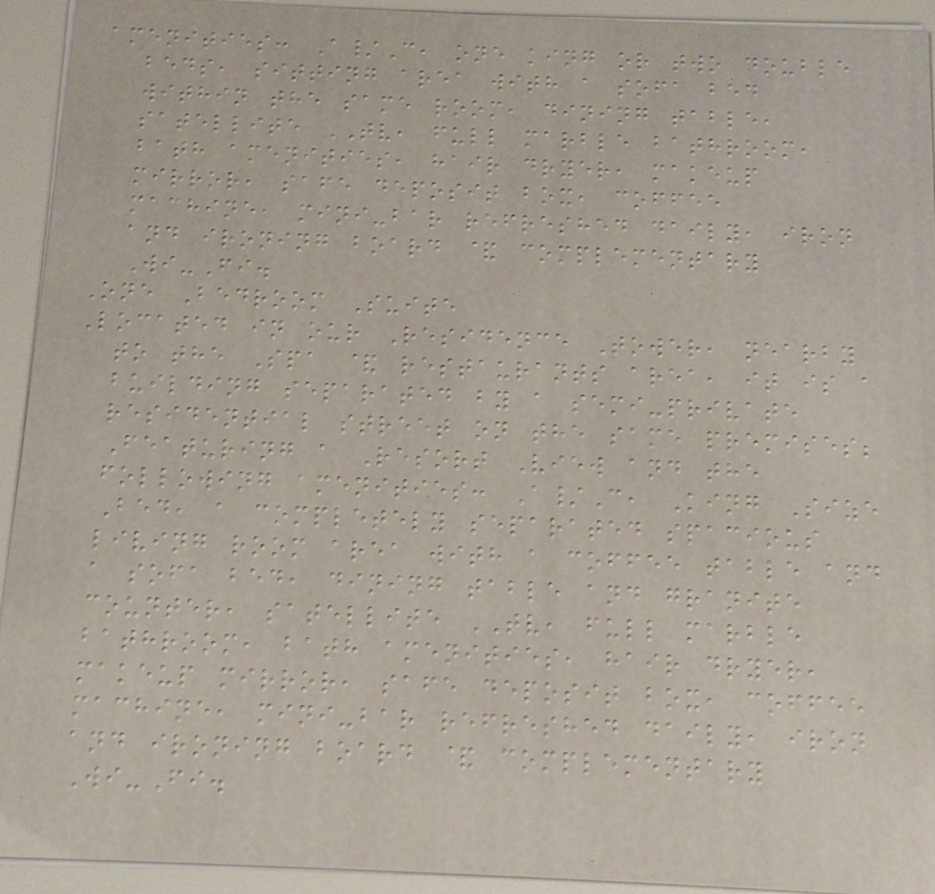amenities: A/C, one king or two double
beds, sitting area with a sofa bed
within the same room, dining table,
satellite TV, full marble bathroom,
bath amenities, hair dryer, makeup
mirror, safe deposit box, coffee
machine, mini-bar refreshed daily, iron
and ironing board & complementary
Wi-Fi.
One Bedroom Suite
Located in our Residence Tower, nearby
to the Spa & restaurants area, it is a
building separated by a semi-private
residential street on the same premises;
Featuring a Resort View and the
following amenities: A/C, King Size
Bed, a completely separated spacious
living room area with a coffee table and
a sofa bed, dining table and granite
counter, satellite TV, full marble
bathroom, bath amenities, hair dryer,
makeup mirror, safe deposit box, coffee
machine, mini-bar refreshed daily, iron
and ironing board & complementary
Wi-Fi.
